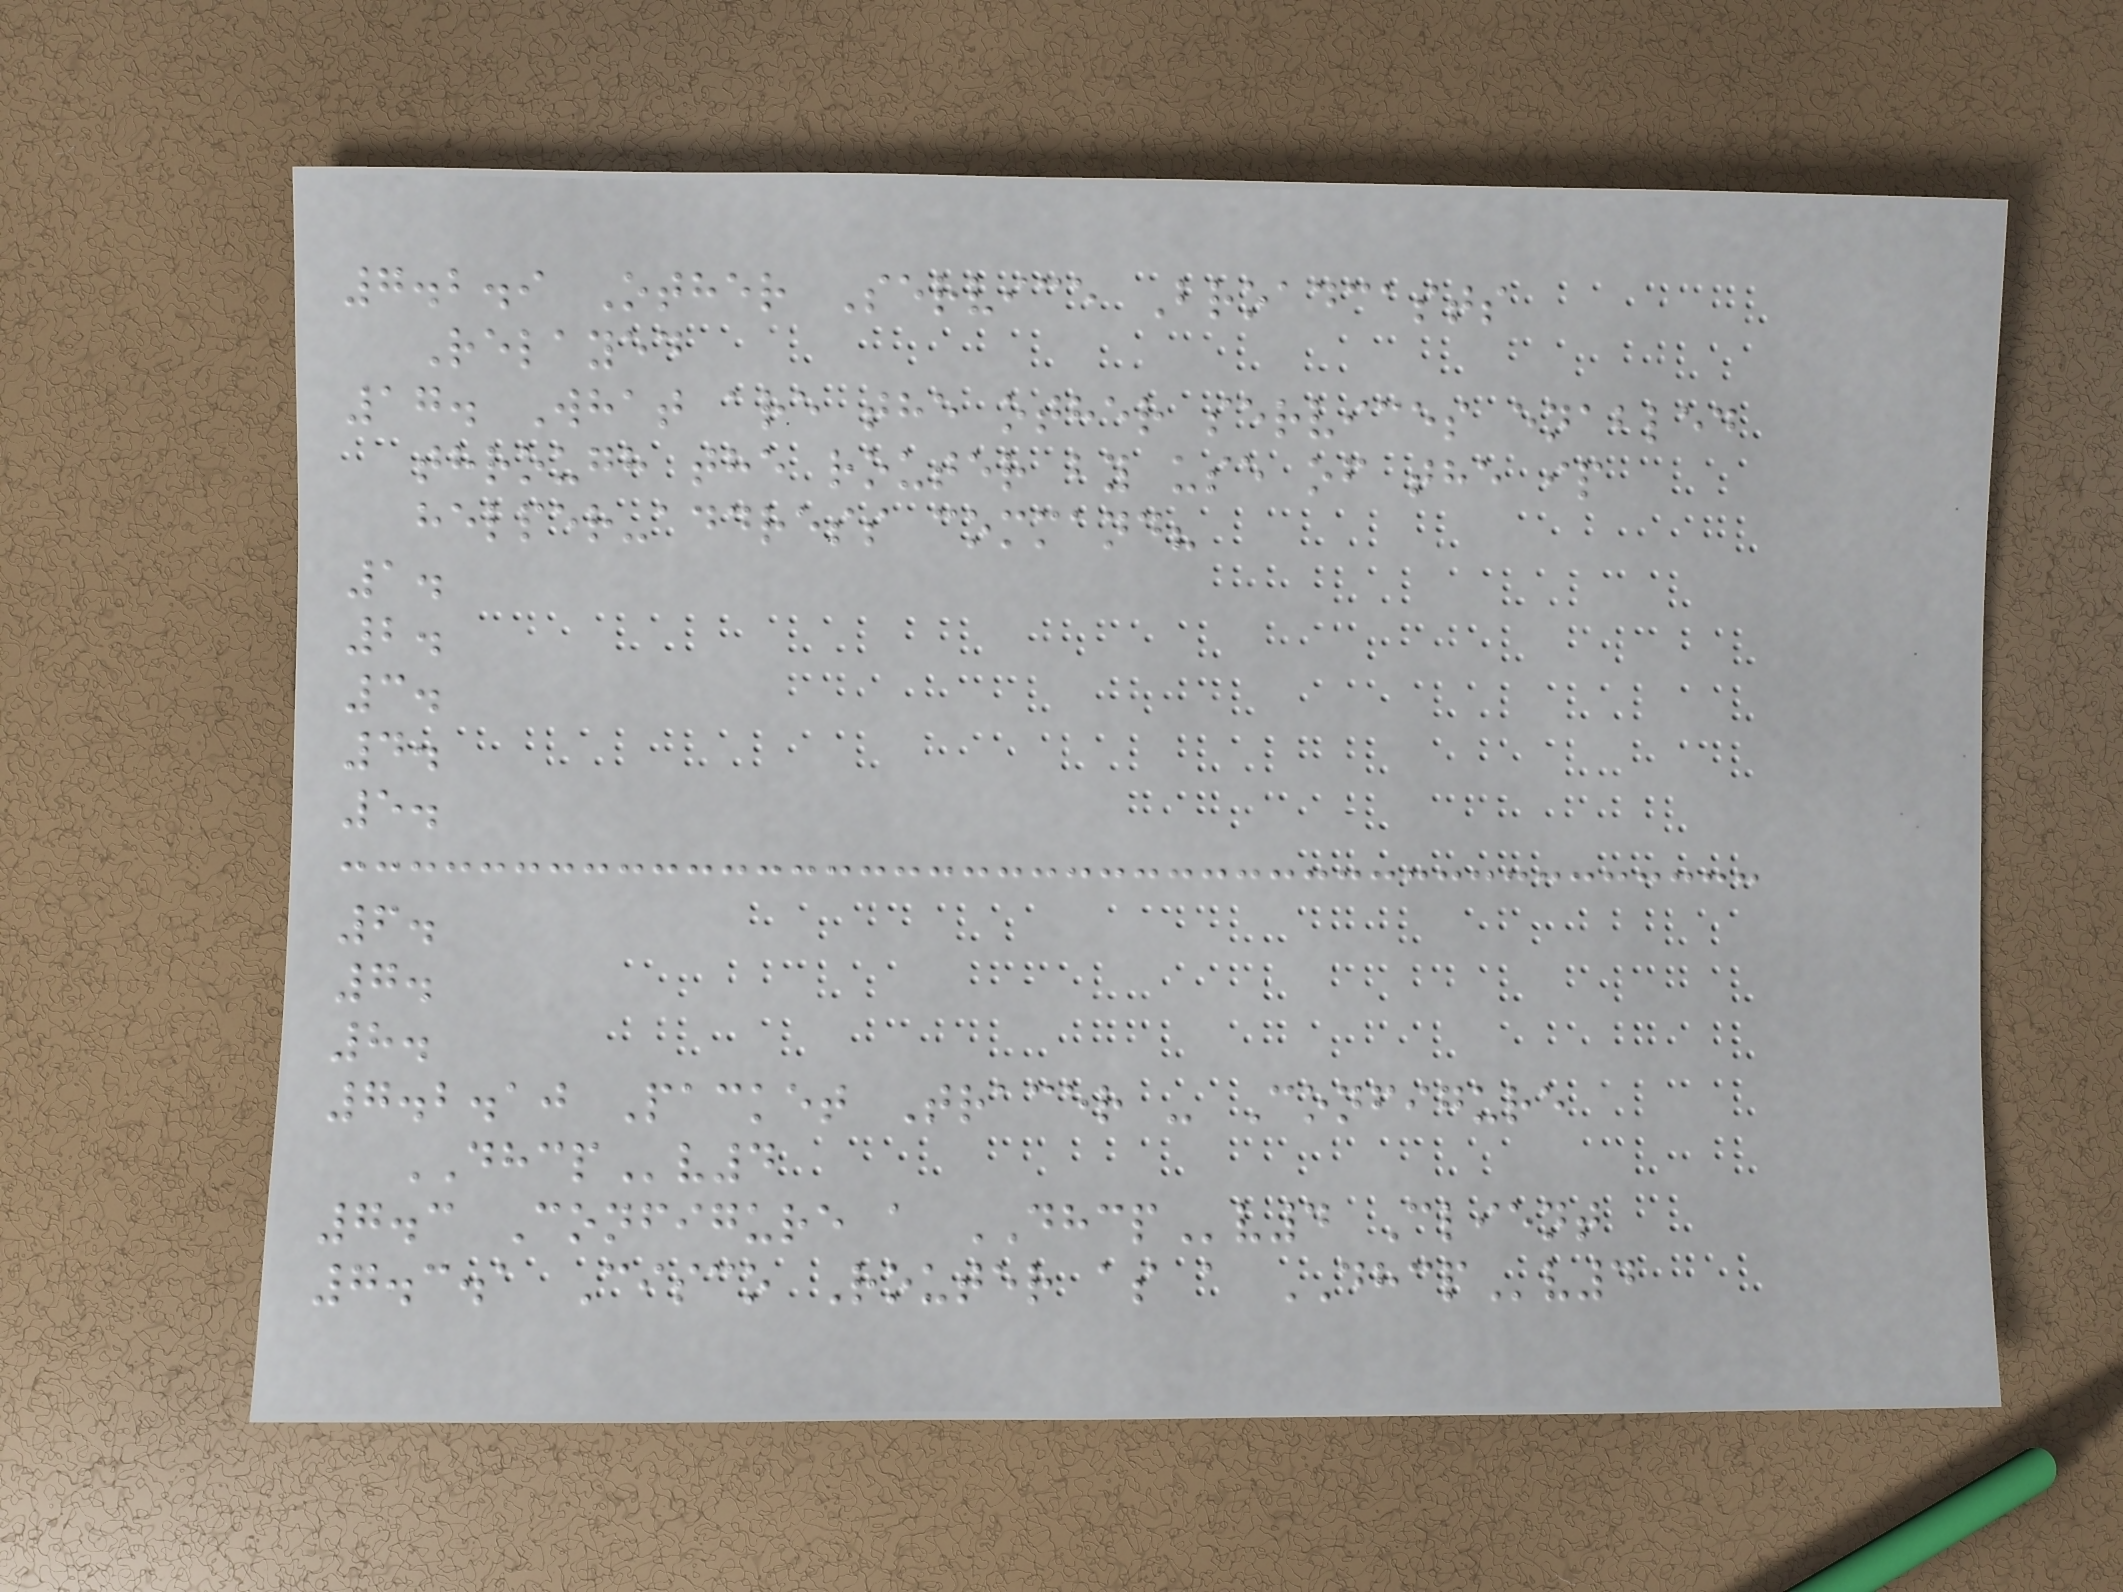7.2.9 Other Service Broadcasts
Relayed
17. What are the other services enabled
through the router by use of the ip
helper-address command?
1.
2.
3.
4.
5.
6.
7.
8.
7.2.10 Packet Tracer - Configure
DHCPv4
7.3 Configure a DHCPv4 Client
7.3.1 Cisco Router as a DHCPv4
